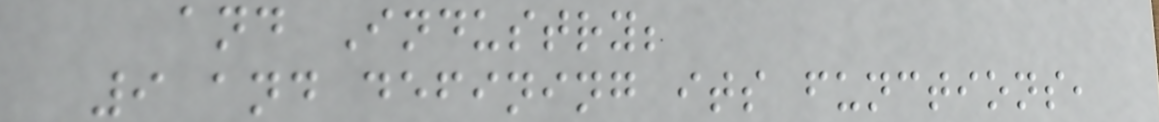and Industry;
9 and defining its functions,
